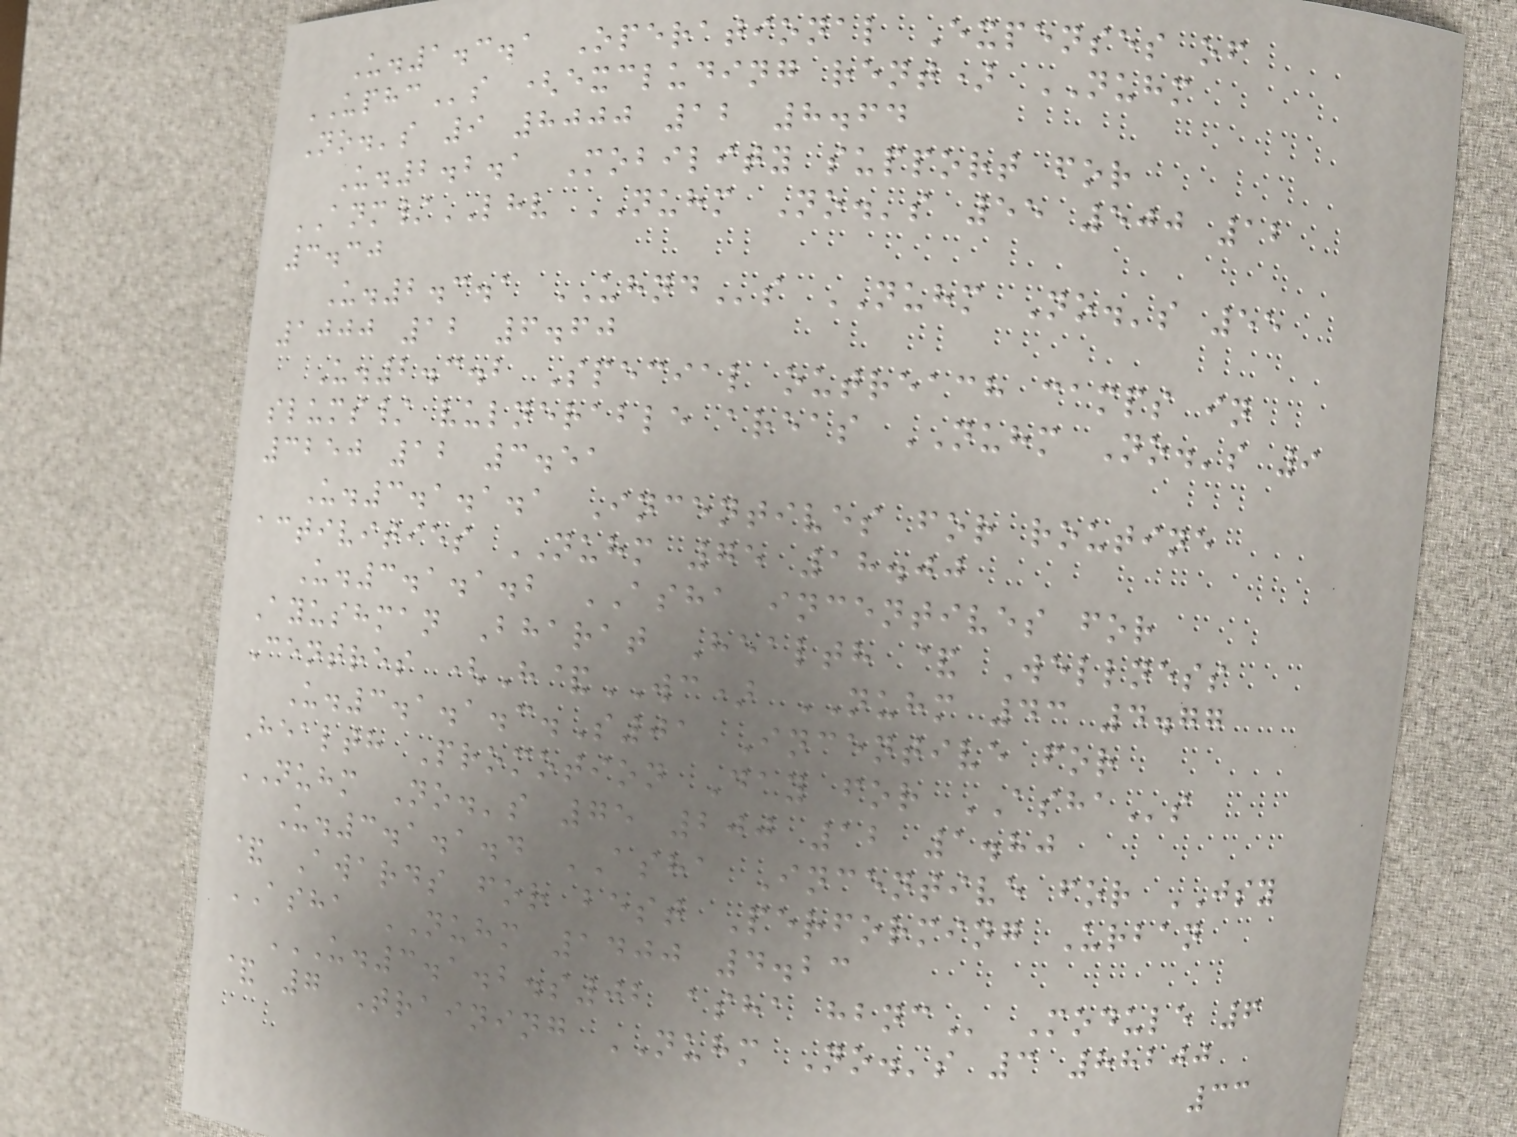U.1.3.1 Operational Expenses of
UPHCs (excluding rent) NUHM
No.'s 9 8000 12 8.64
U.2.2.1 Mobility support for
ANM/LHV NUHM No.'s 55 500 12
3.30
U.2.3.1 UHNDs NUHM No.'s 55
1000 12 6.60
U.2.3.2 Special outreach camps in
slums/ vulnerable areas NUHM No.'s 9
3250 12 3.51
U.3.1.1.1 Incentives for routine
activities NUHM 75 18.00
U.3.1.1.2 ASHA incentives for
Ayushman Bharat Health & Wellness
Centres (H&WC) NUHM 43 4.77
U.3.1.1.3.S01 Incentive for
Health Promotion Day for ASHAs
NUHM No.'s 75 200 12 1.80
U.3.1.1.4 ASHA Incentive for JSY
& Awards for best Performing Urban
ASHA NUHM 1400 4.23
U.3.1.2.S02 ASHA HBNC Module 6
& 7 Training NUHM No.'s 3 88200
33
